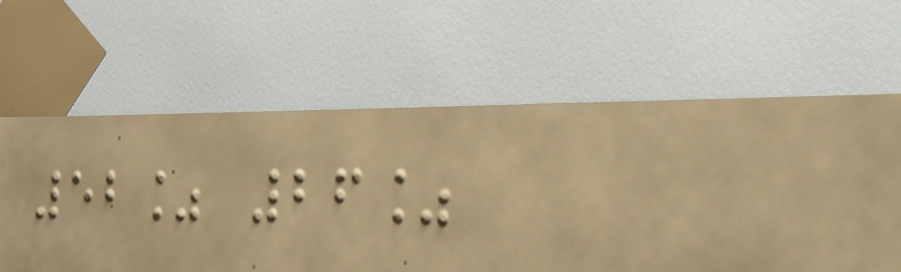52% 26%
